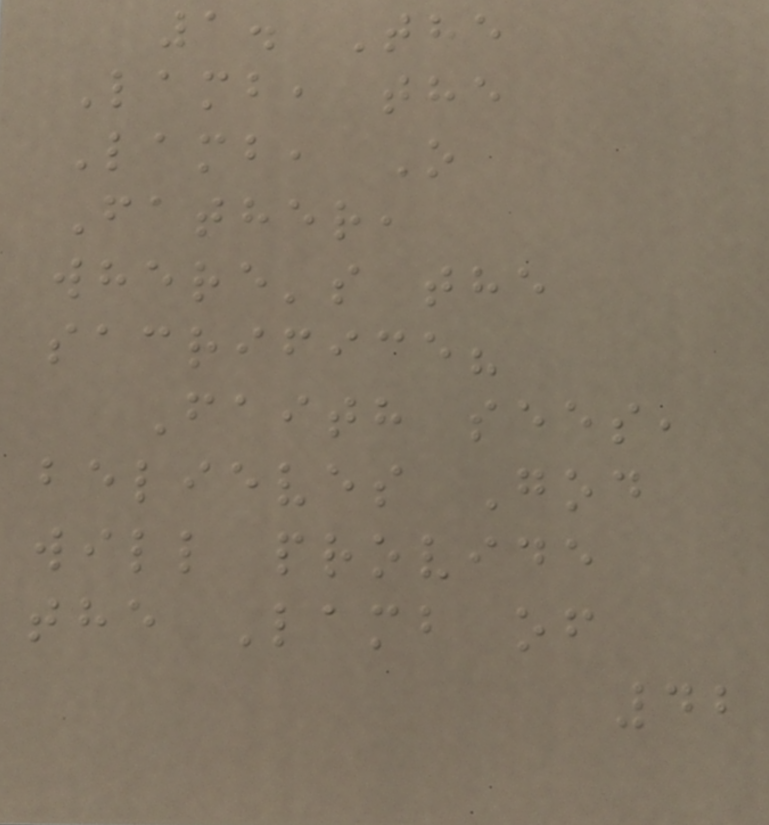1. The
Lamb, the
Lamb, O
Father,
where's the
sacrifice?
Faith sees,
believes God
will provide
the Lamb of
42
